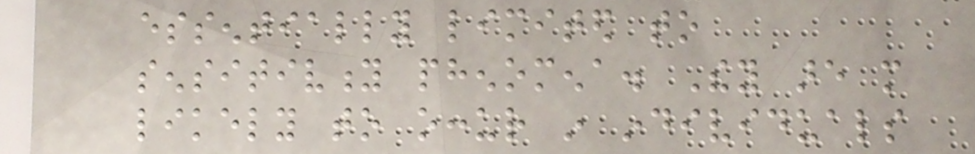essentially limited to
sensitivity phenomena. They are more
likely to occur in individuals
